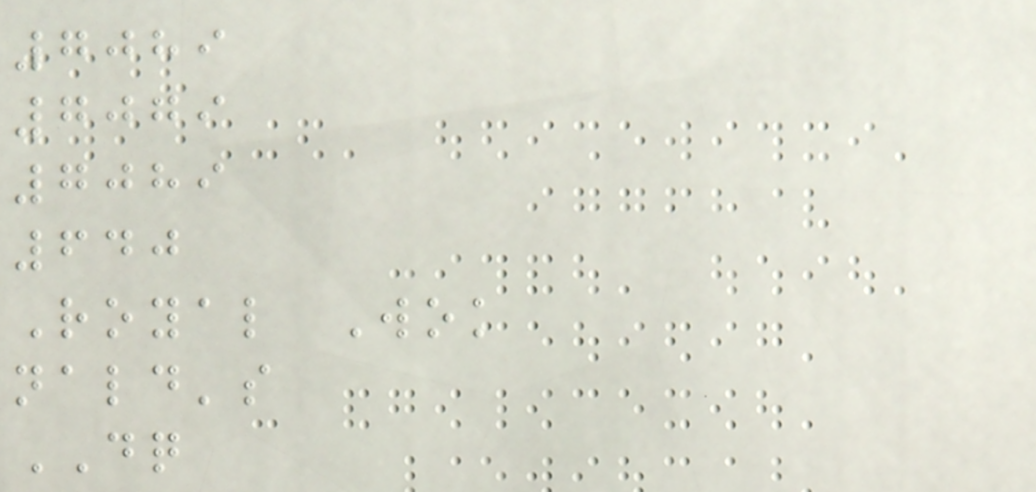7089
7079
7089
640
Royal Wok
nald's
DQ
